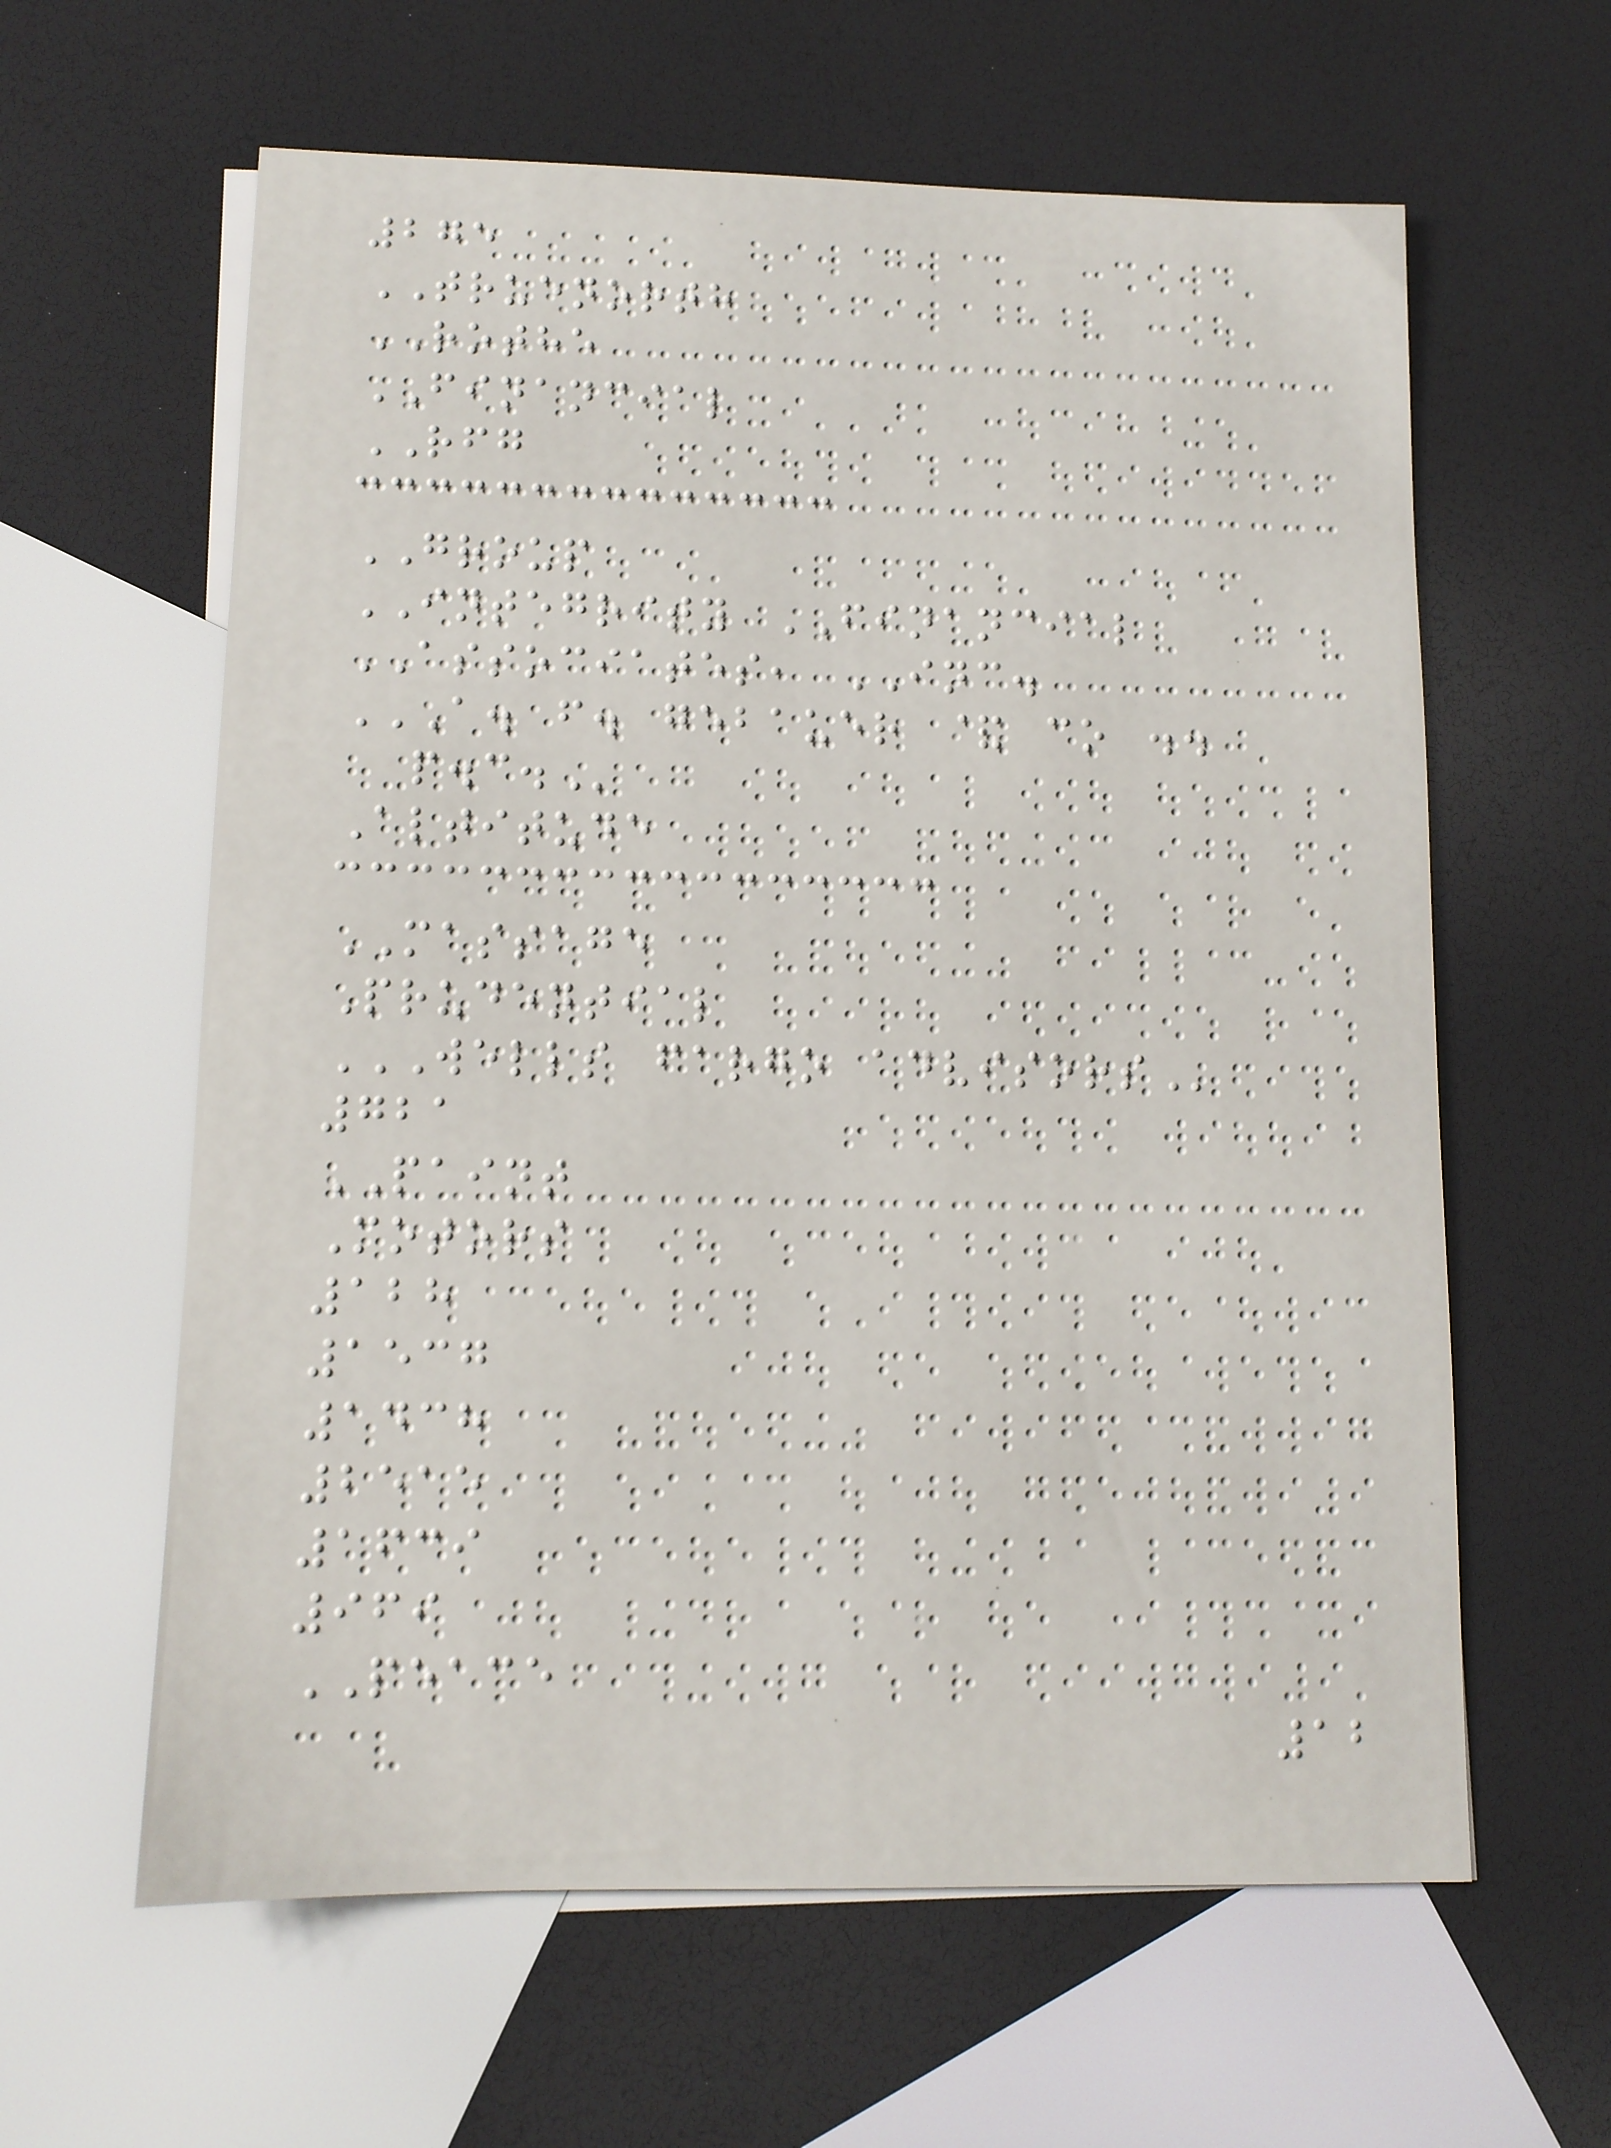275
TRUENORTH
ROTHE
FINANCIAL
RFG
GROUP
INTEGRITY FINANCIAL
ASSOCIATES, INC.
A. F. GEBAUER & CO ..
P.C.
Altitude
MASSAGE
Prudential
WELLS FARGO ADVISORS
721
PAINT
Motors
128
1537
1438
2515
1639
969
PEACE
12
